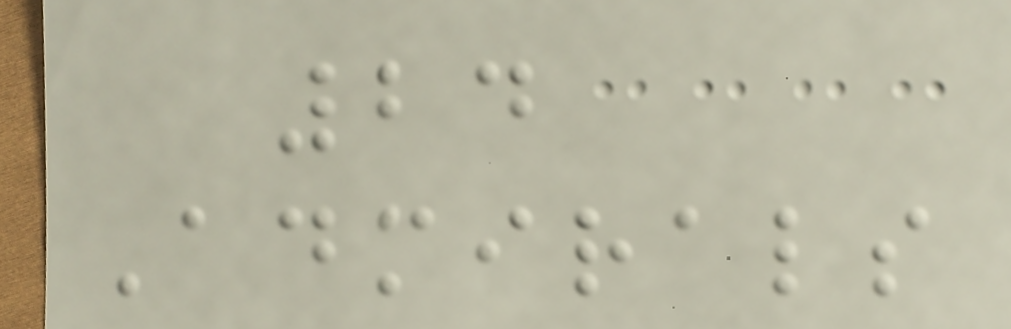24
Admirals
